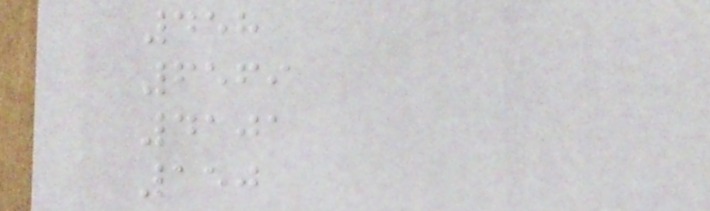458
6569
4101
150
